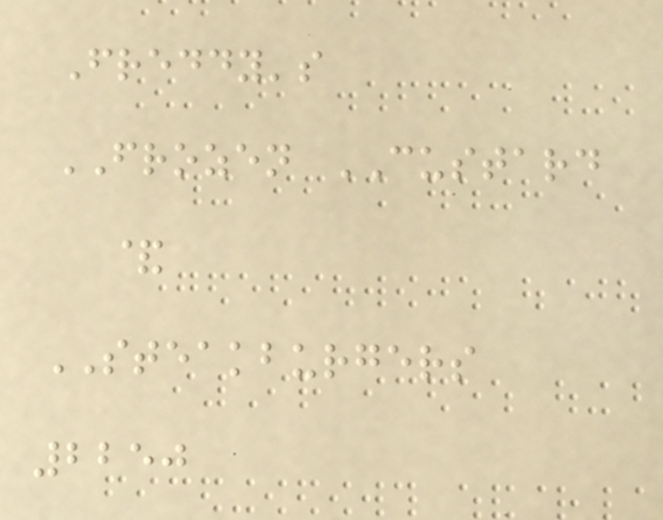Freddy's
FROZEN CUSTARD
&
STEAKBURGERS
2250
